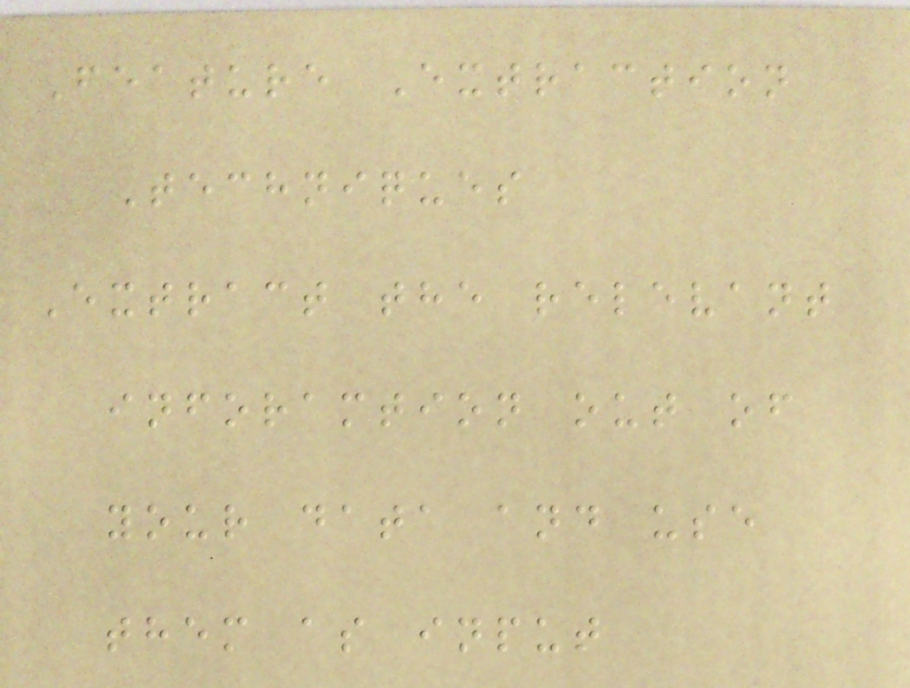Feature Extraction
Techniques
Extract the relevant
inforamtion out of
your data and use
them as input
